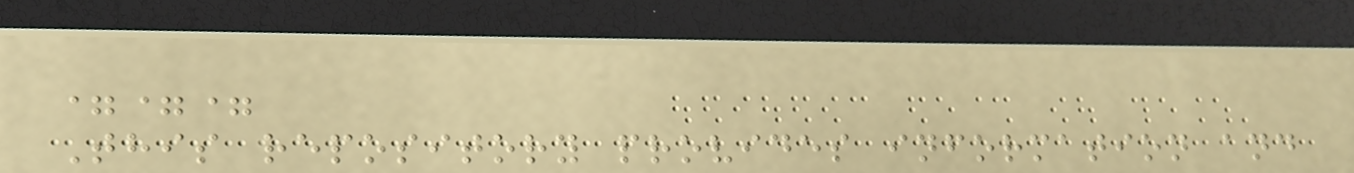===
This repository provides information and
